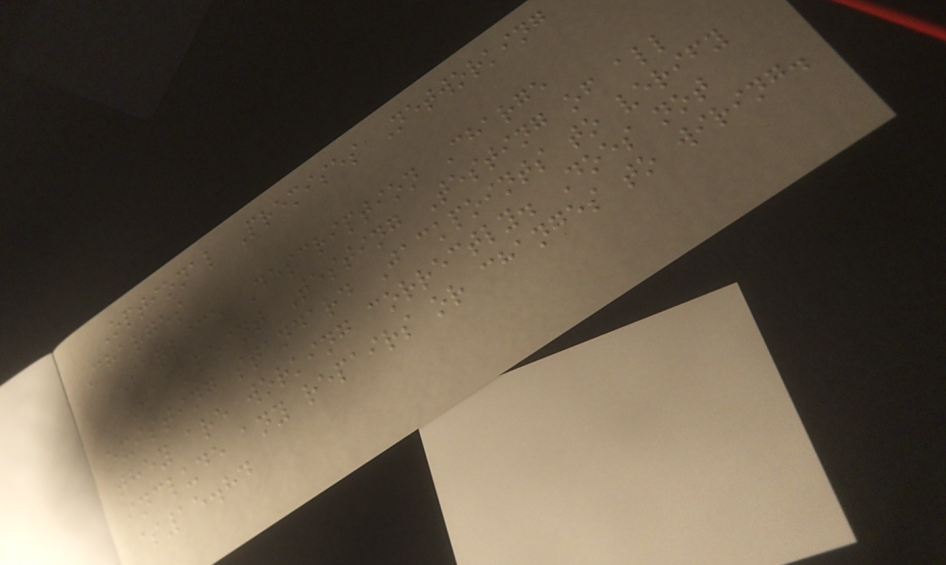Optional Premises Networking
Charges
Service Description Charge
Jackpoint Testing Testing of all
existing standard Jackpoints to verify
they are working correctly. Does not
include any repairs or changes to wiring.
$15.84
